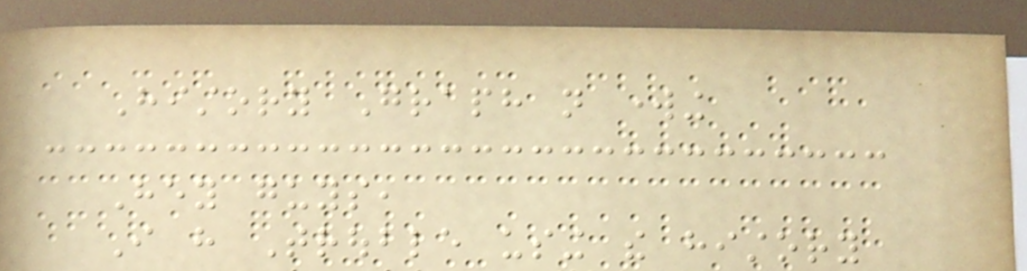History Graph not working
Hey guys,
I have Trouble using the history
